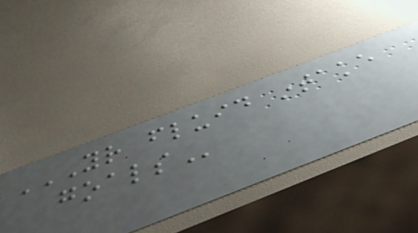YOUR FLUID INTAKE
GOALS
